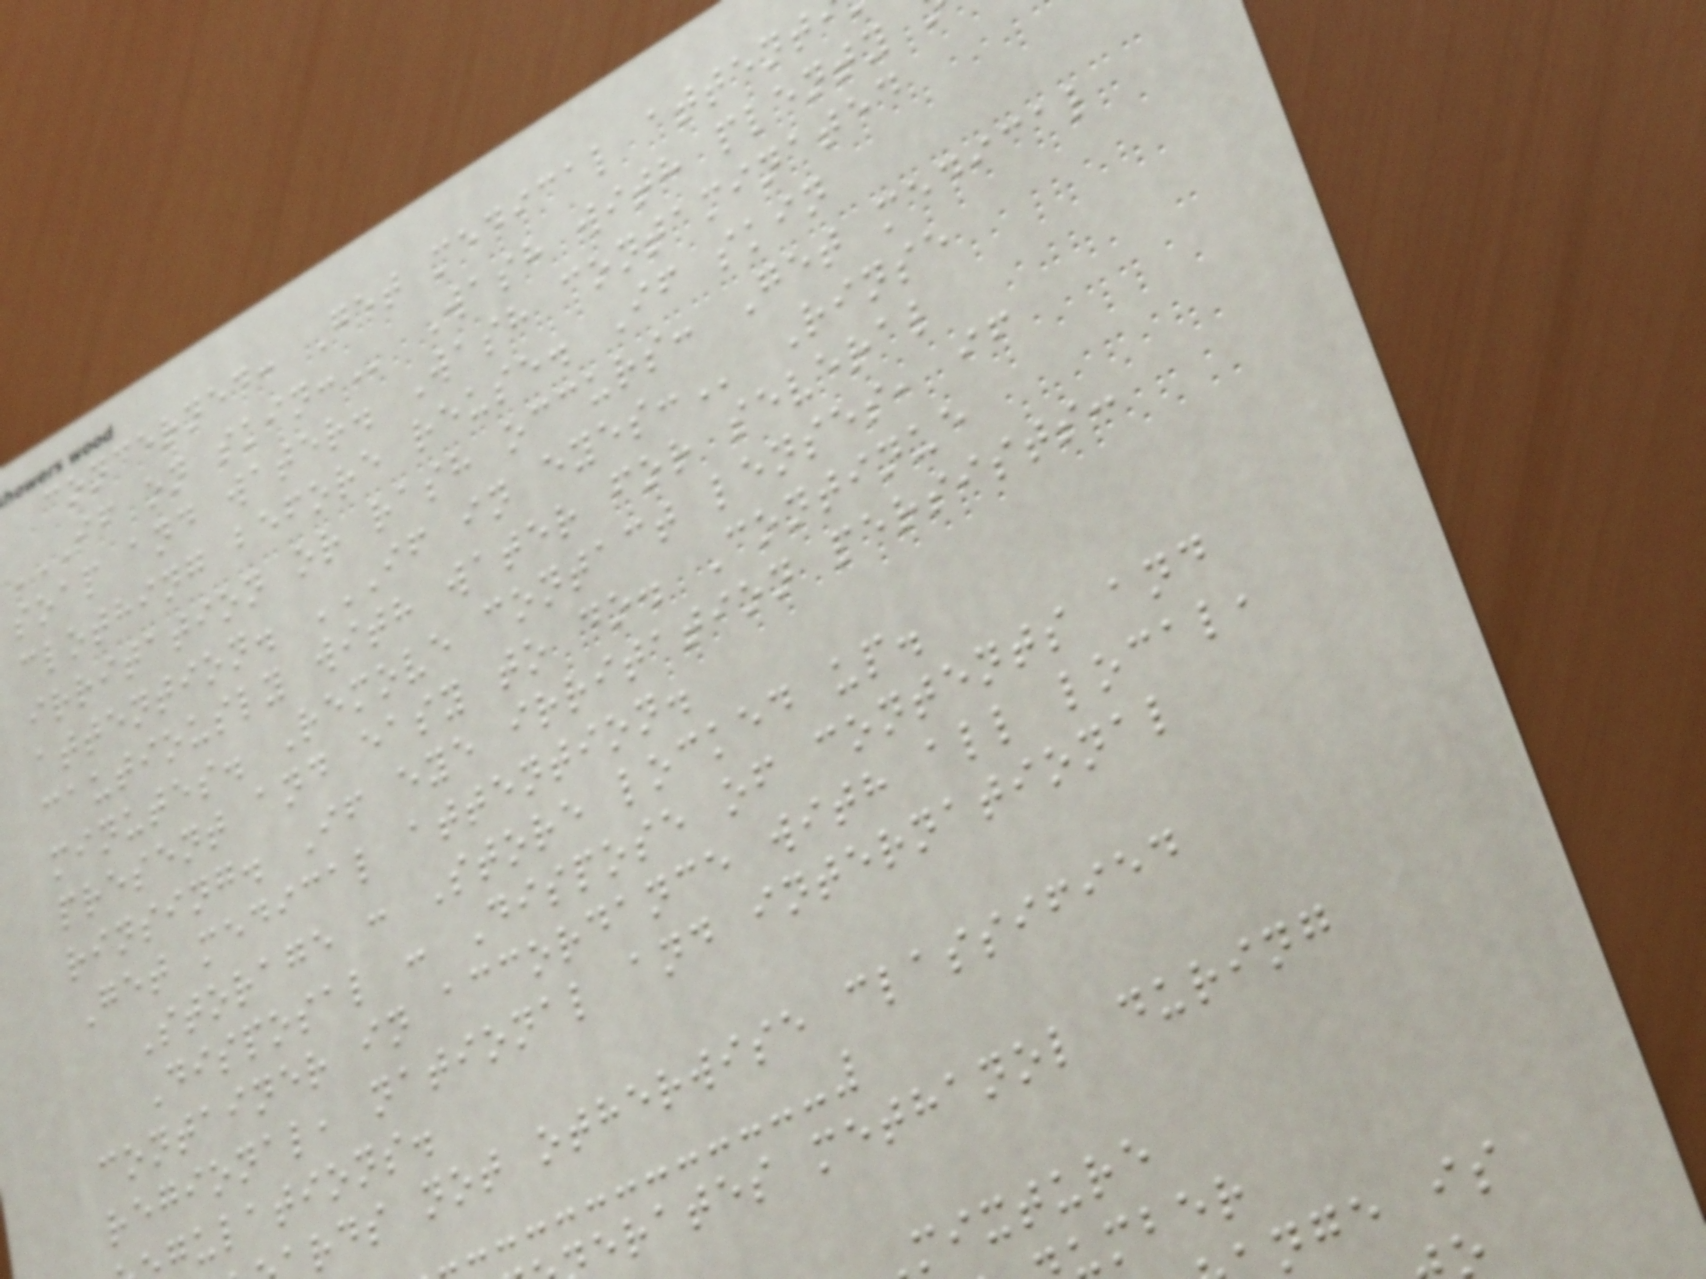concerned: Get medical attent
IF ON SKIN: Wash with plenty
soap and water. Wash contaminated
clothing before reuse. If skin
irritation or rash occurs: Get medical
attention. IF IN EYES: Rinse
cautiously with water for several
minutes. Remove contact lenses, if
present and easy to do. Continue
rinsing. If eye irritation persists:
Get medical attention.
Storage : Store locked up.
Disposal : Dispose of contents and
container in accordance with all local,
regional, national and international
gulations.
rds not otherwise classified
erates methanol during
